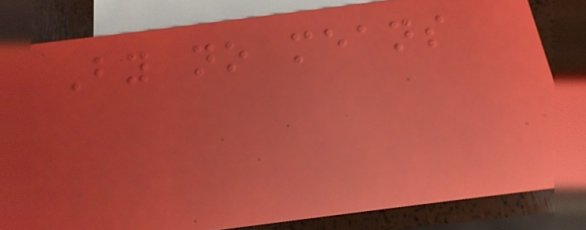By no means
